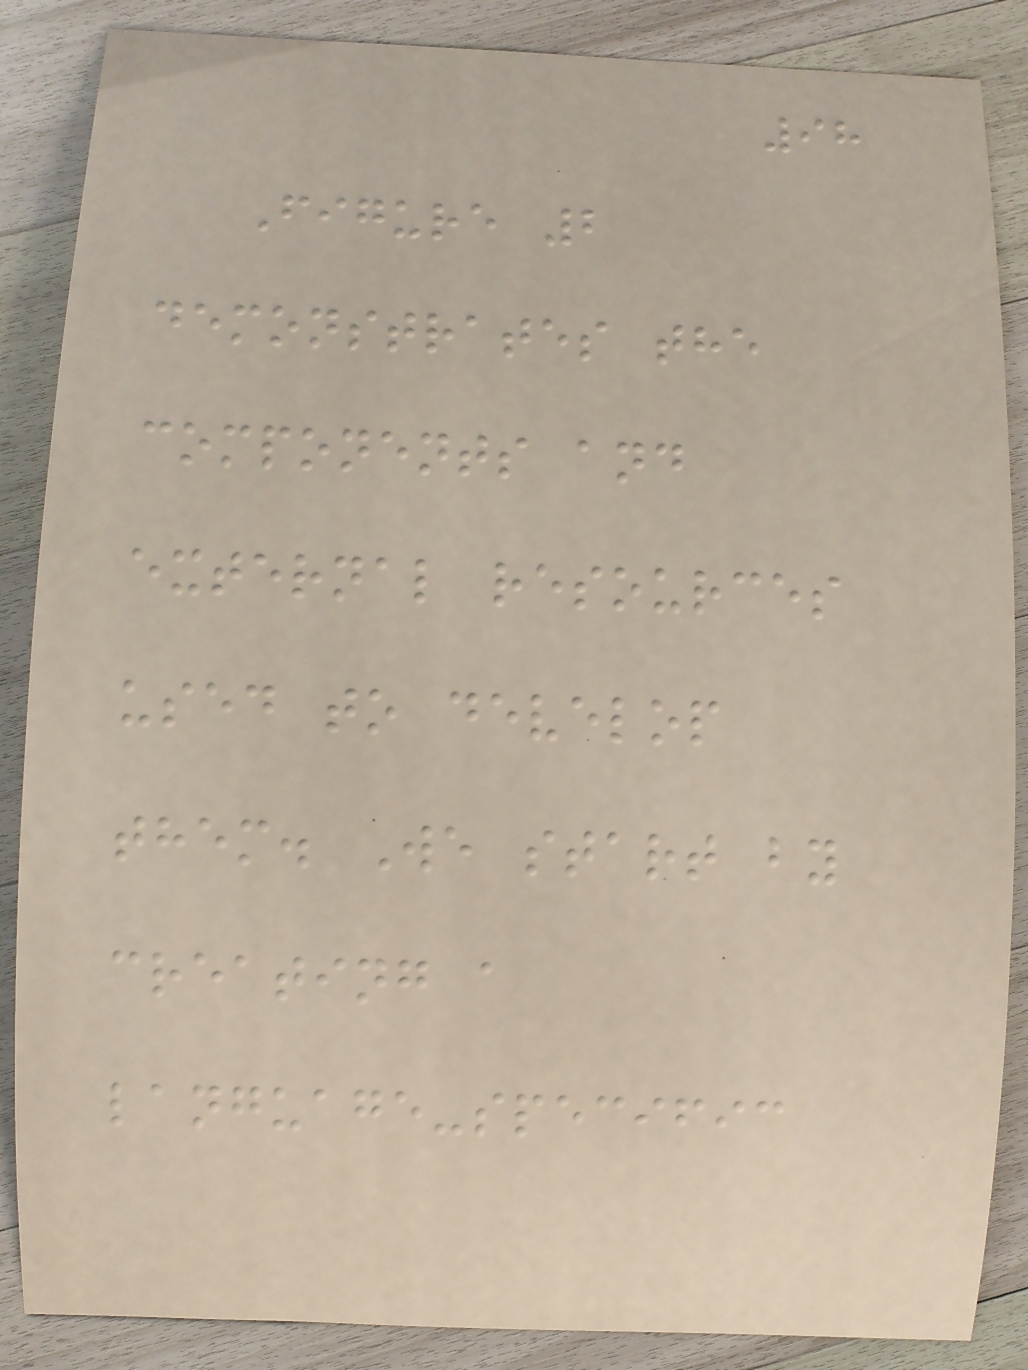98
Figure 2
demonstrates the
components and
external resources
used to develop
them. We start by
creating a
language-specific
